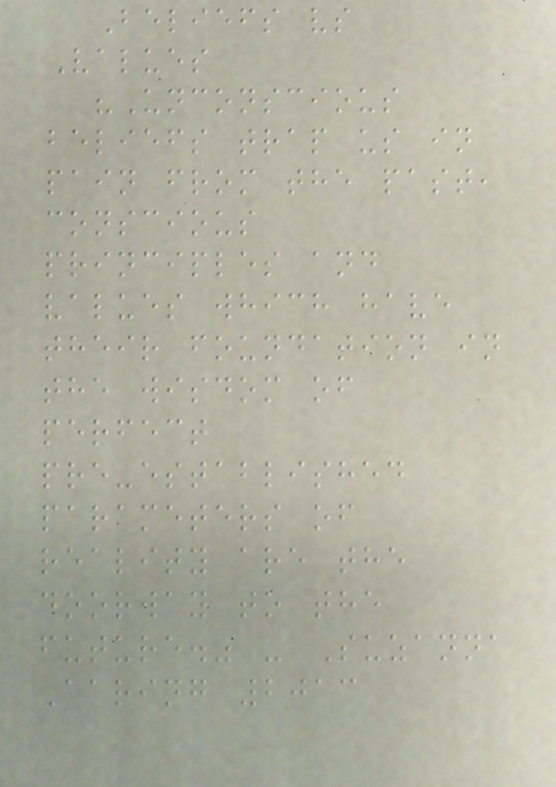Beliefs vs
Values
"Unconscious
beliefs trap us in
pain from the past,
conscious
principles and
values which have
their foundation in
the wisdom of
perfect
pre-established
parameters of
reality are the
doorway to the
future." - Suzanna
Aaring 2013
